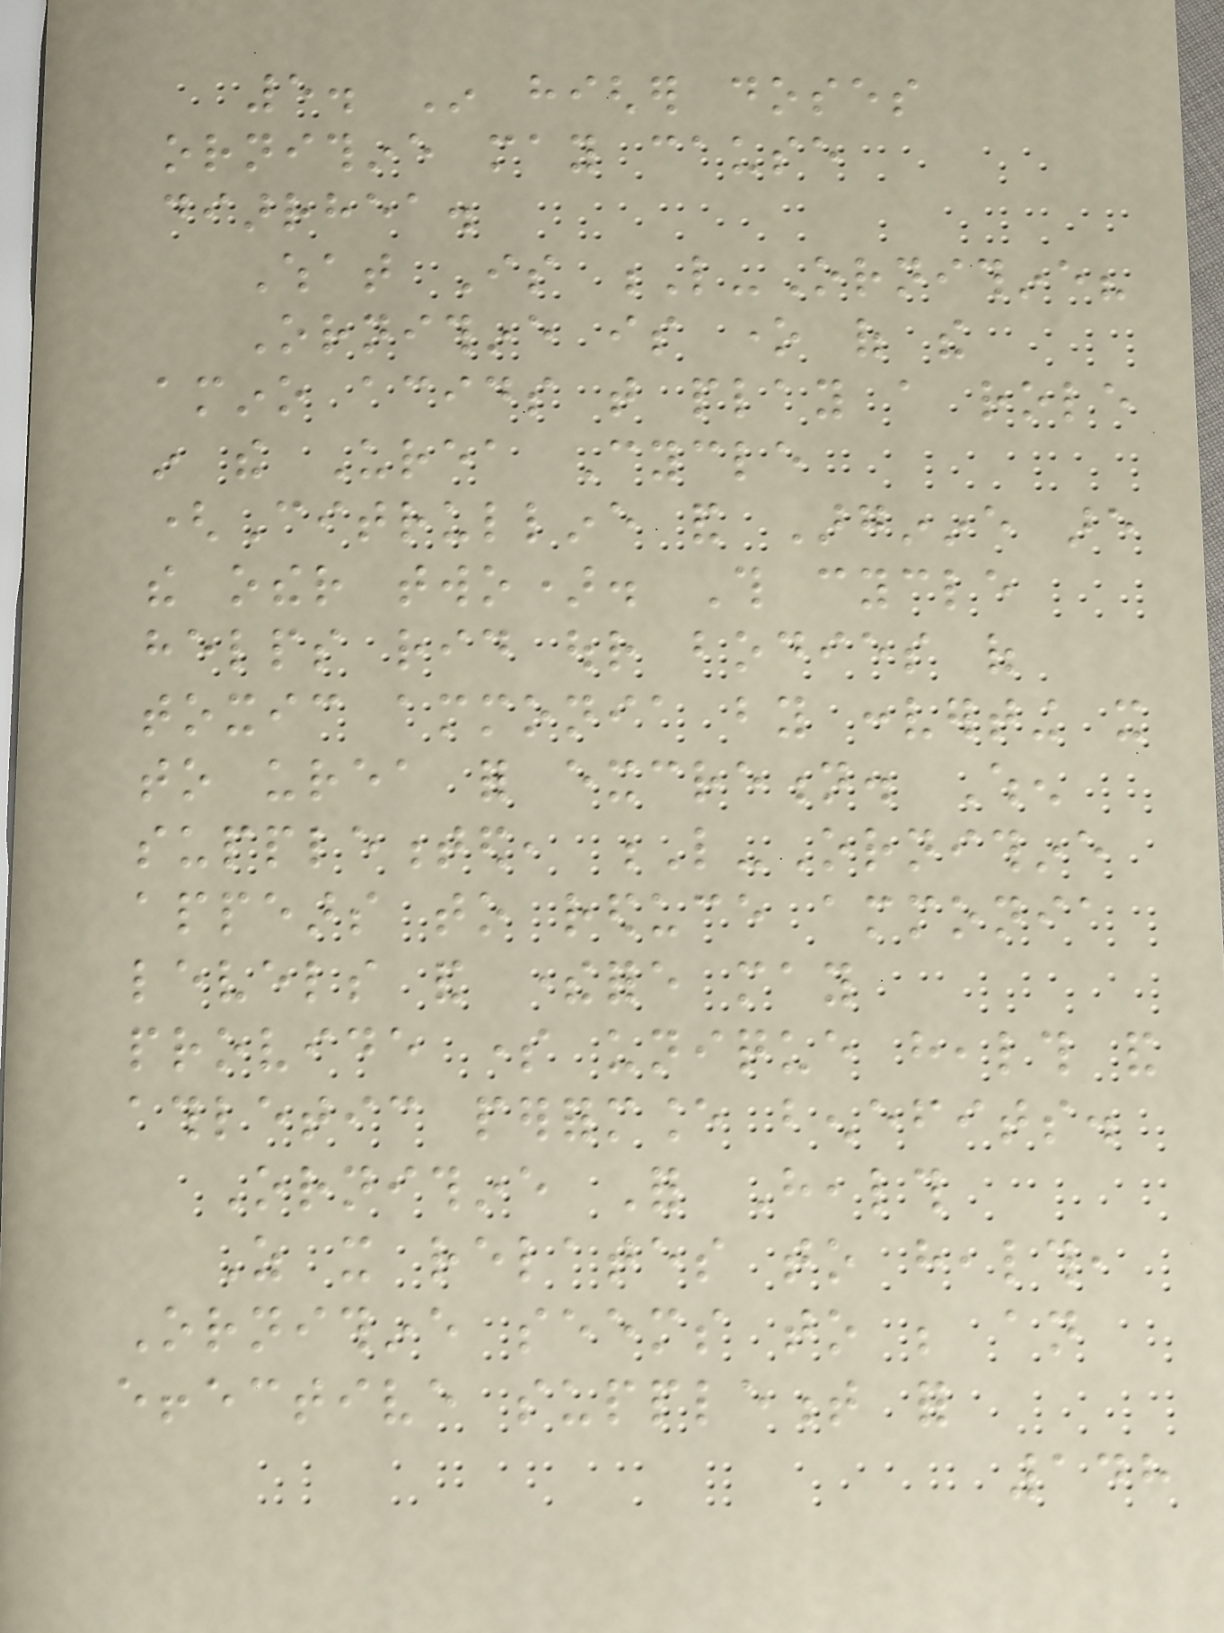5. In higher doses
ornithine may cause
diarrhea.
What Is L-Ornithine?
Ornithine is one of the
amino acids that play a role
in the Urea Cycle
(Citrulline and Arginine are
the other two). This cycle
helps rid our bodies of
toxic ammonia by converting it
to urea for excretion. When
supplemented, L-Ornithine
appears to reduce ammonia
levels and therefore may
provide some unique health and
athletic performance benefits.
Ornithine For Health
As it relates to health,
Ornithine seems to be an
effective supplement for
148
